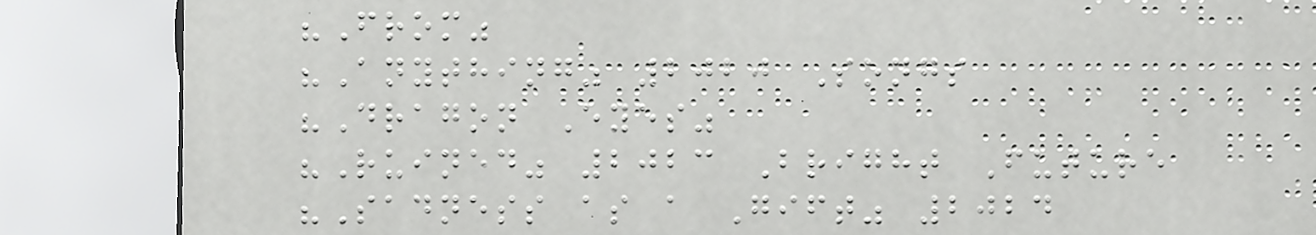"From"
"Anything" 2020 Songs
"Dragon Eyes"
"Ruined" 2023 Bright Future
"Sadness as a Gift" 2024
